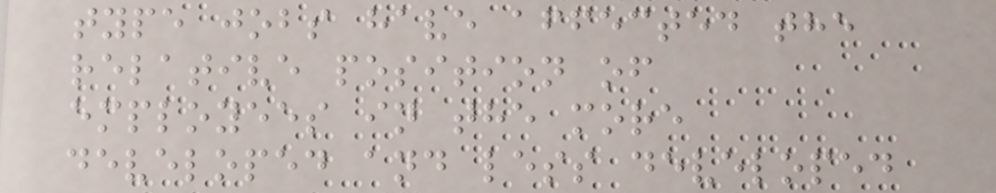type jobs have affected the
relative position of
employees in the more
developed and less developed
